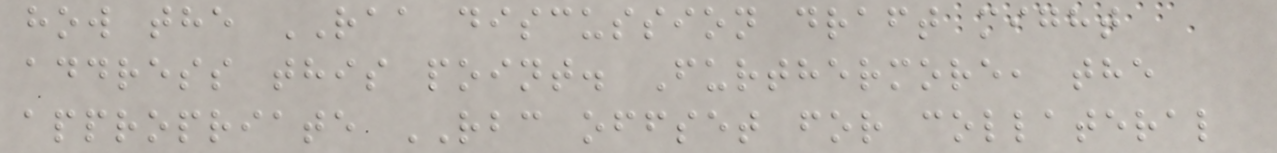how the RAA discussion draft might
address this point. Furthermore, the
appropriate RBC offset for collateral
